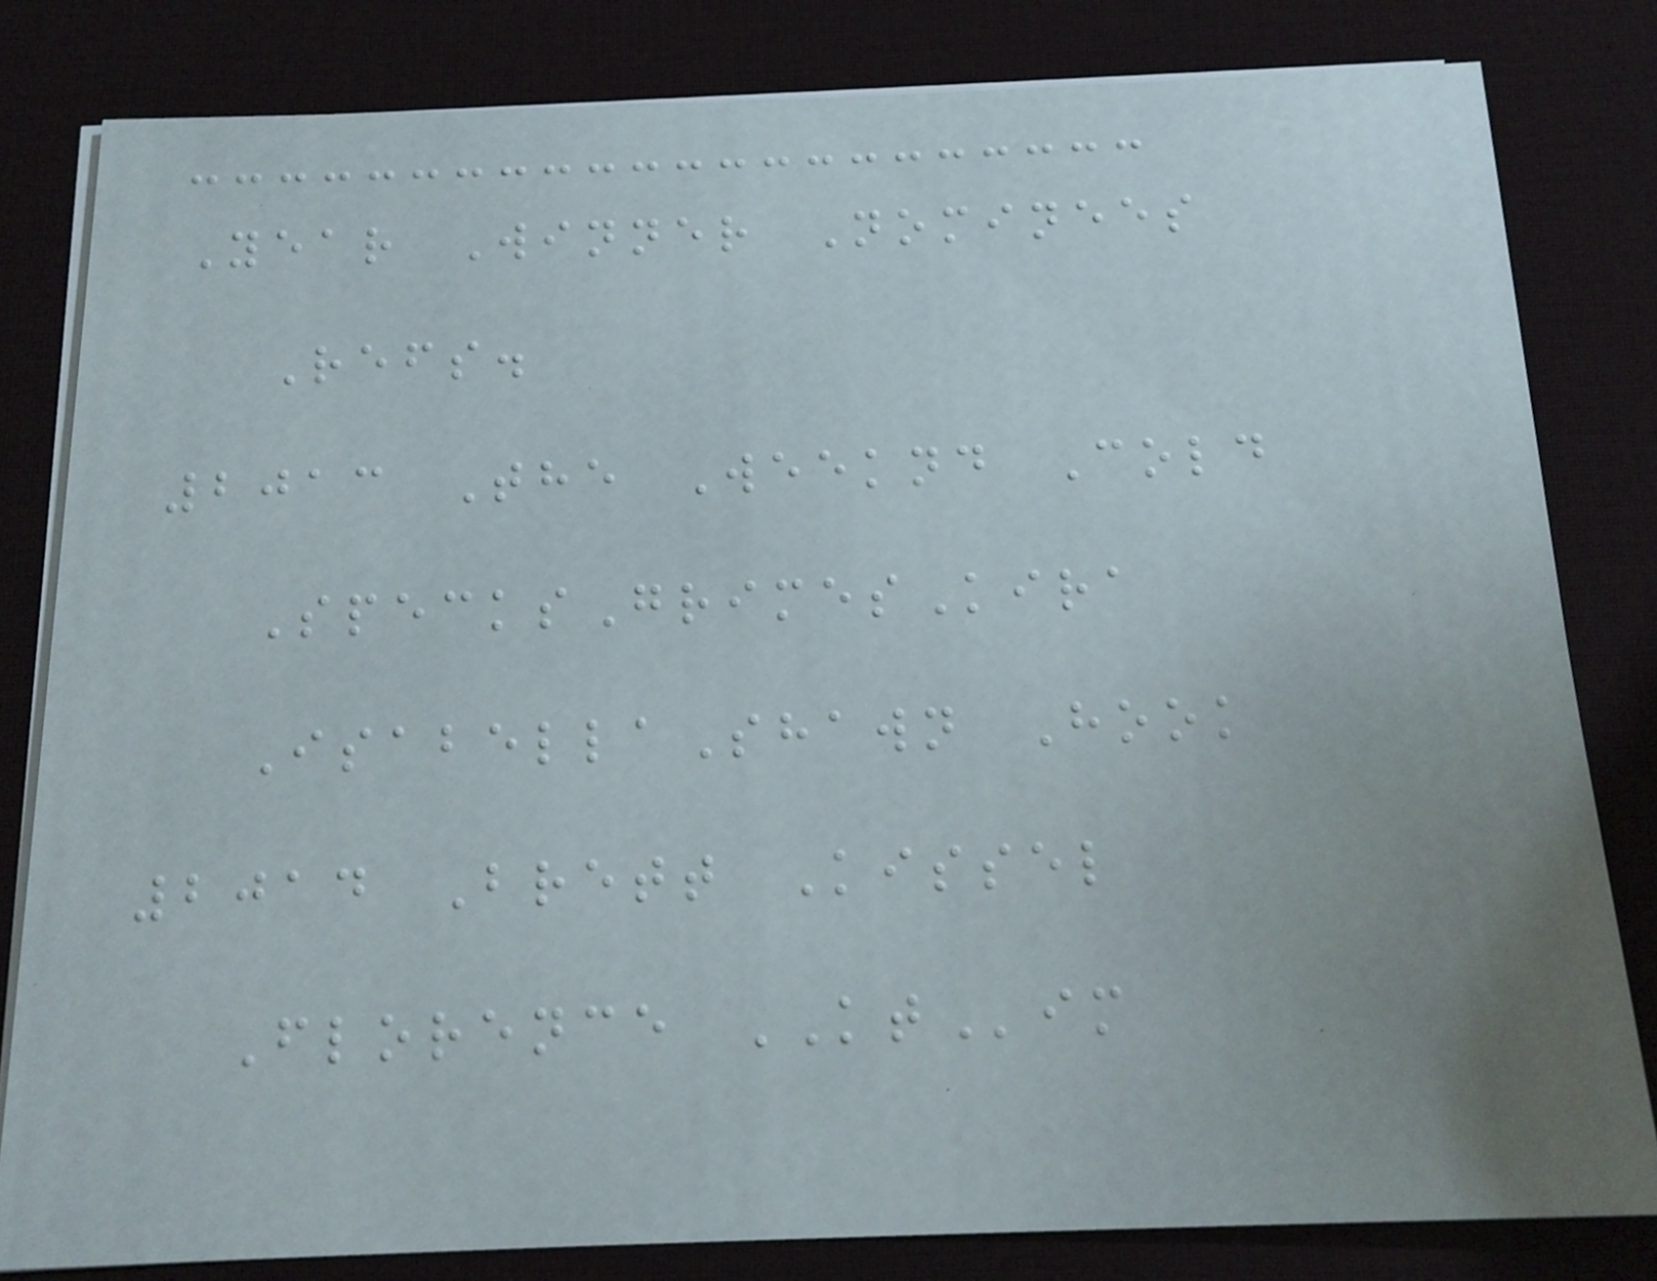Year Winner Nominees
Refs.
2013 The Weeknd Cold
SpecksGrimesKira
IsabellaShawn Hook
2014 Brett Kissel
Florence KTim
